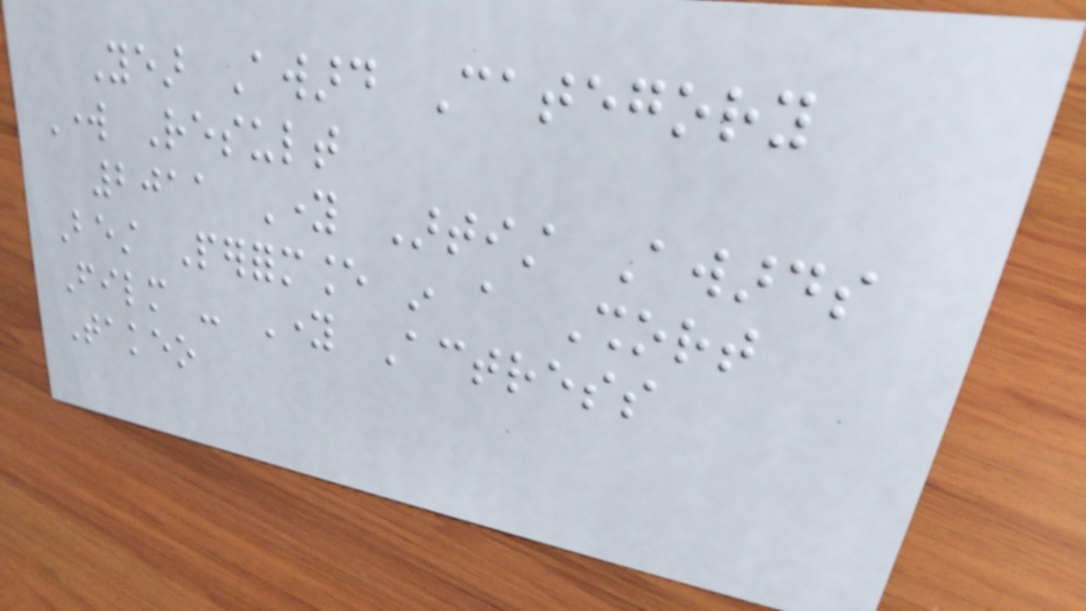Year Award Category
Work Result
2011 Young Artist Awards
Best Performance in a Short
Film - Young Actress
Takeo
